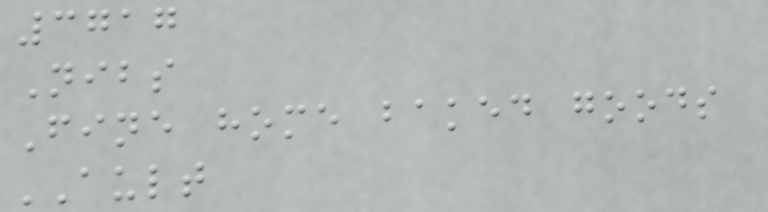3717
Nibs
Fine home baked goods
AULT
